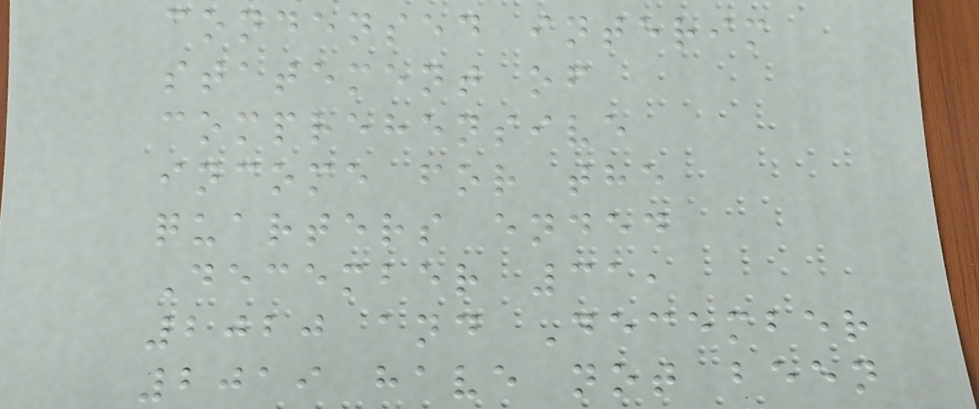condensed interim
statement of
comprehensive
income for the
quarters ended
December 31,
2020 and December
2019 have not been
